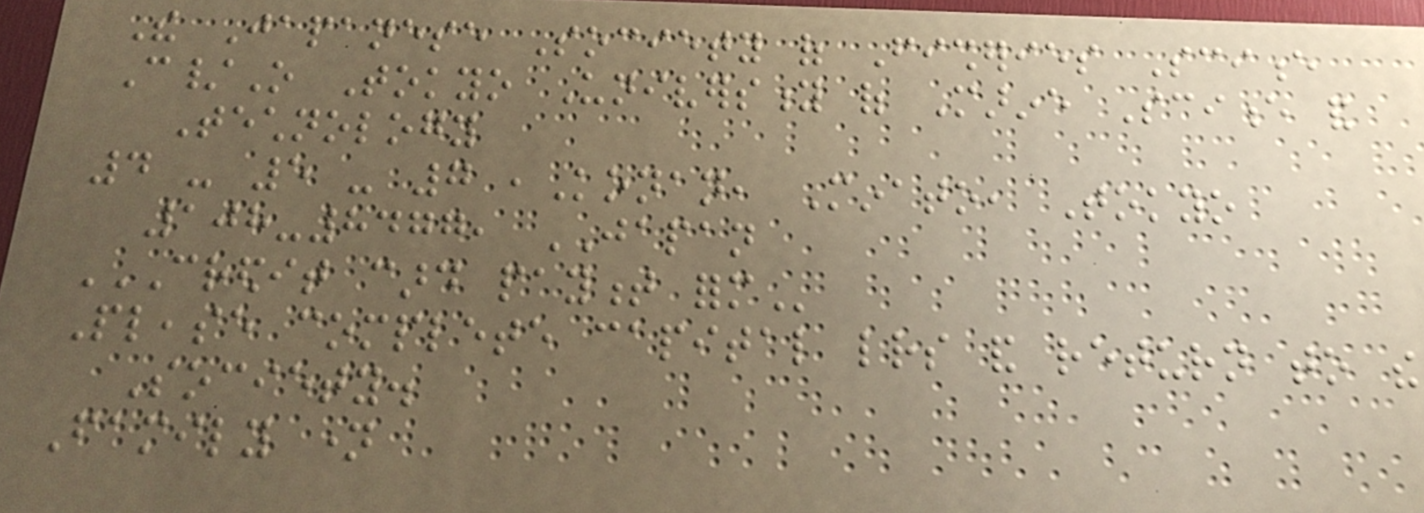The Japanese Society of Fisheries Science
C/O Tokyo University of Marine Science and
Technology
4 - 5 - 7 ,Konan, Minato, Tokyo
108-8477, JAPAN
CREDIT CARD PAYMENT FORM
Please complete capital letters and return to the
Society.
Family name
